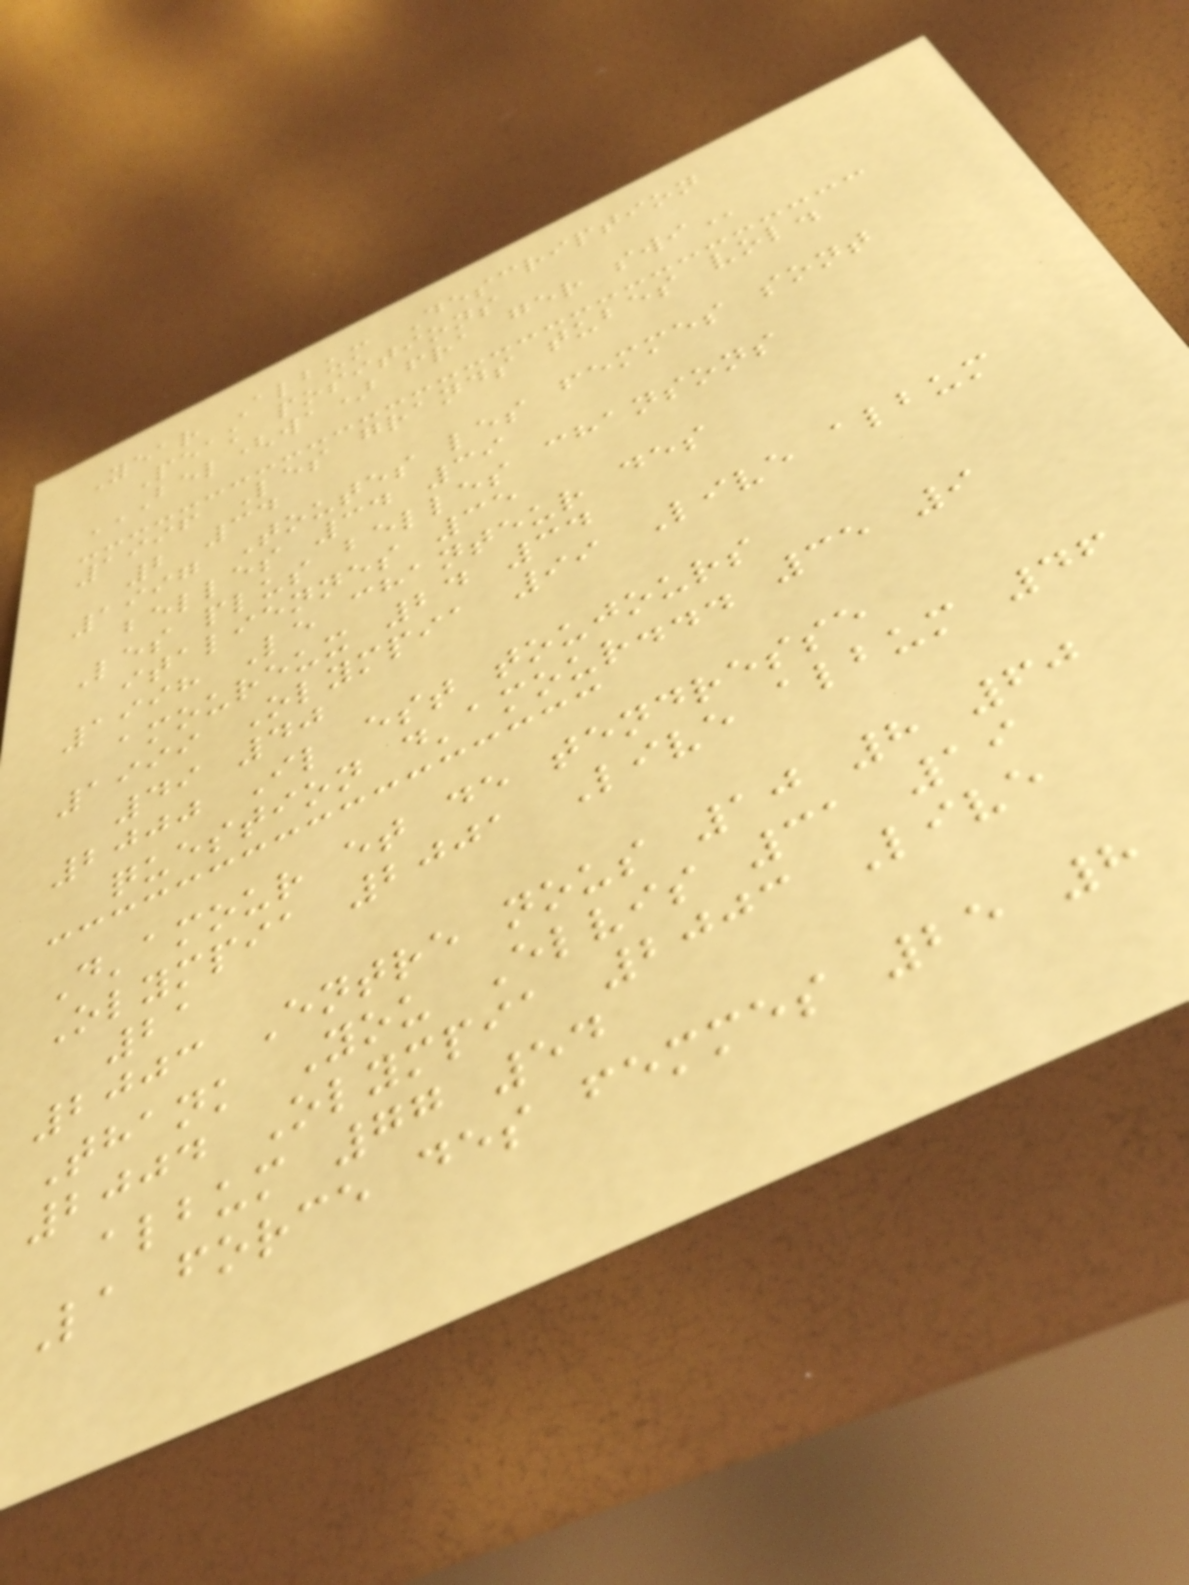Year Album Description
Peak positions
BEL(WA) FRA GER SWI
1996 Les grands tubes vol.
2 34
1997 Toutes les femmes sont
belles 34 39
Les plus belles chansons
italiennes 35
1998 Le chanteur des
amoureux 24 34
1999 Olympia 99 Live album
49 40
2000 Il est toujours
question d'amour... 35 9
D'amour et de tendresse
Olympia 2001 Live album 46
21
2003 Entre nous 10 8 60
Thank You Elvis 31 19
2004 Olympia 2003 Live
album 77 54
La force des femmes 25 8
